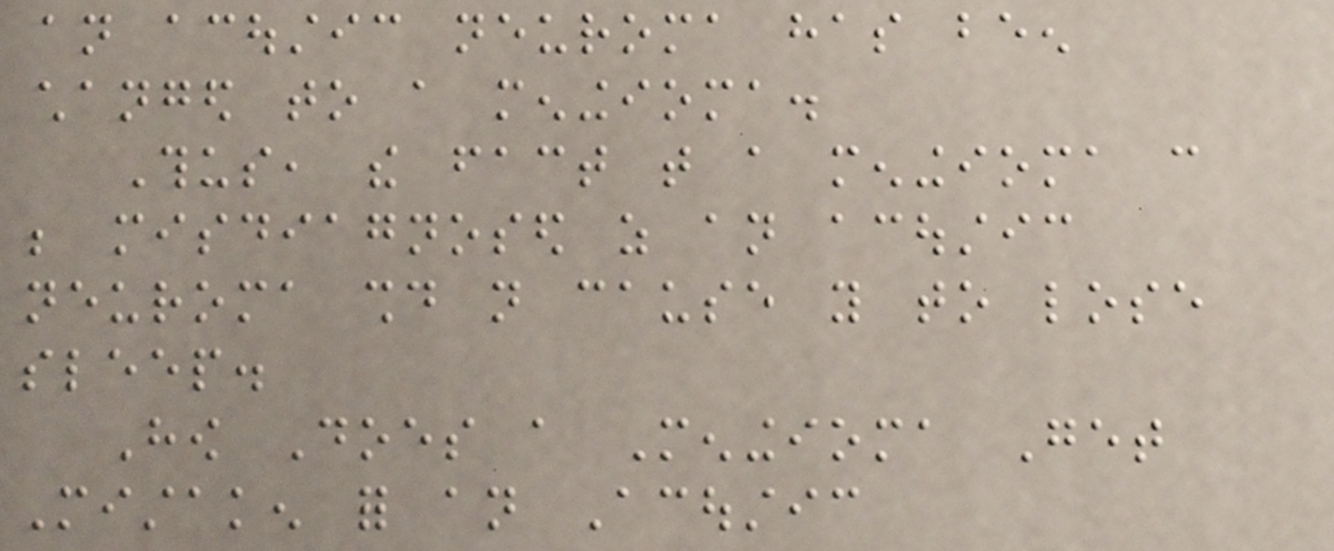an acoustic neuroma has been
changed to a meningioma.
Thus, the fact that a meningioma can
be misdiagnosed as an acoustic
neuroma should not cause you to lose
sleep.
How Does a Meningioma Get
Mistaken for an Acoustic
